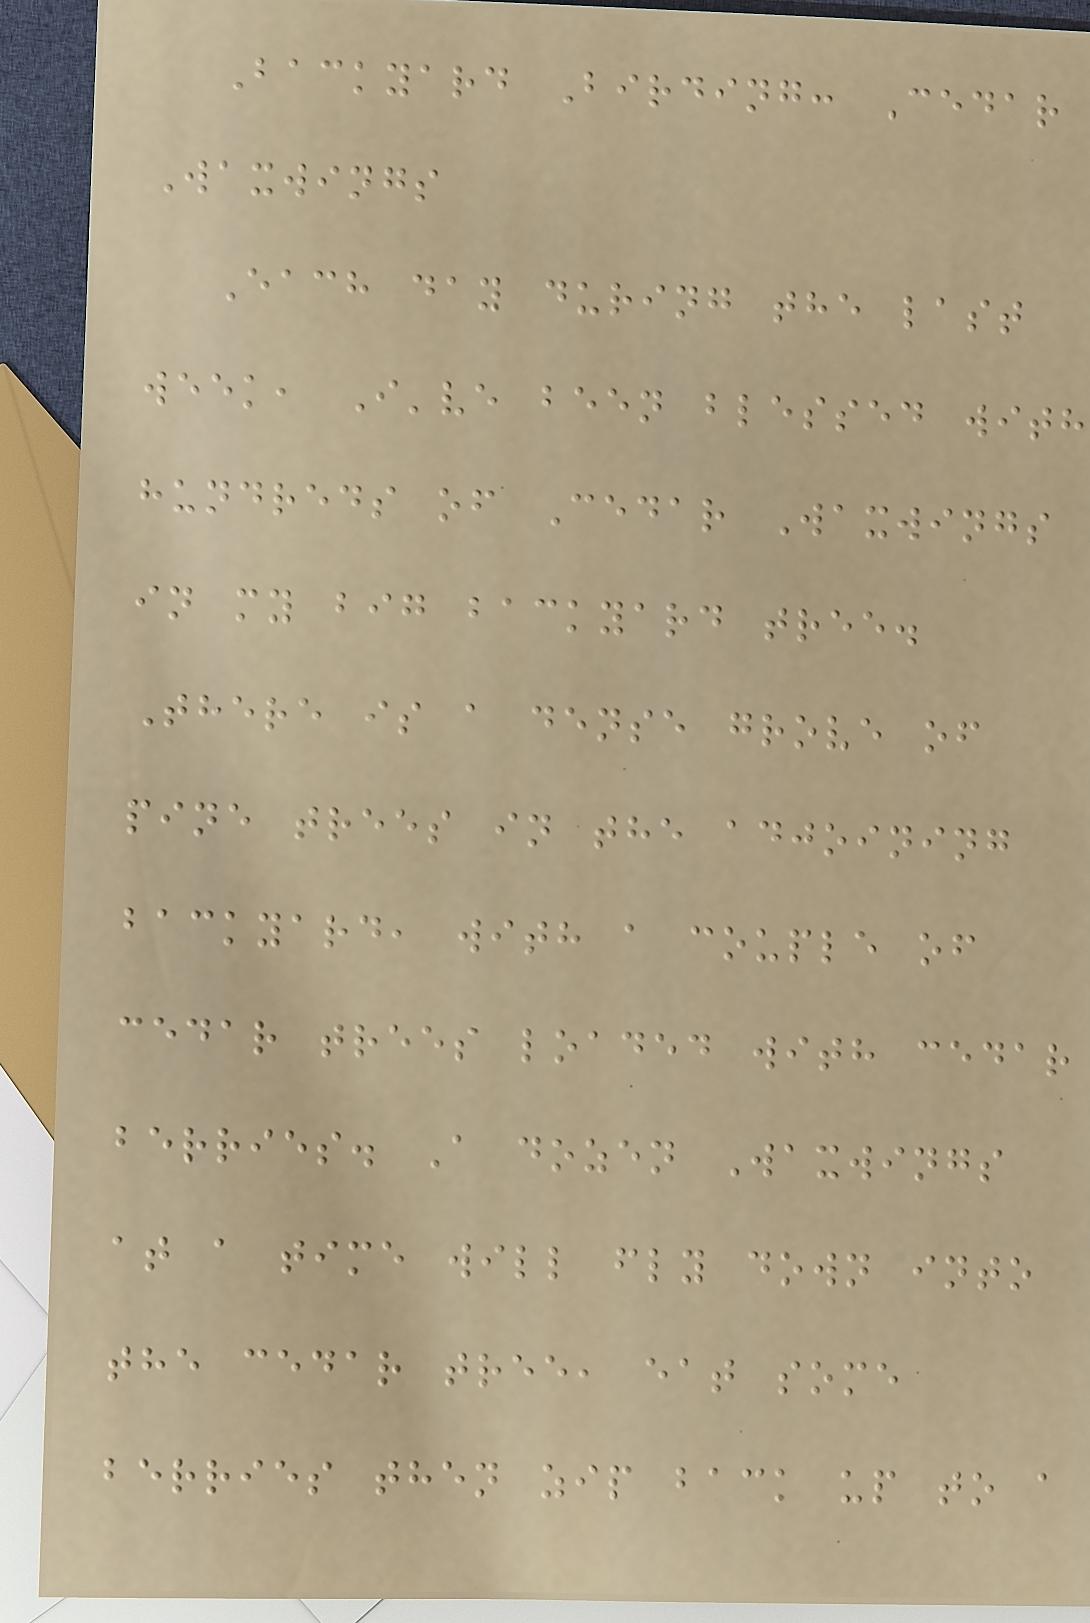Backyard Birding: Cedar
Waxwings
Each day during the last
week, I've been blessed with
hundreds of Cedar Waxwings
in my big backyard tree.
There is a dense grove of
pine trees in the adjoining
backyard, with a couple of
cedar trees loaded with cedar
berries. A dozen Waxwings
at a time will fly down into
the cedar tree, eat some
berries then zip back up to a
